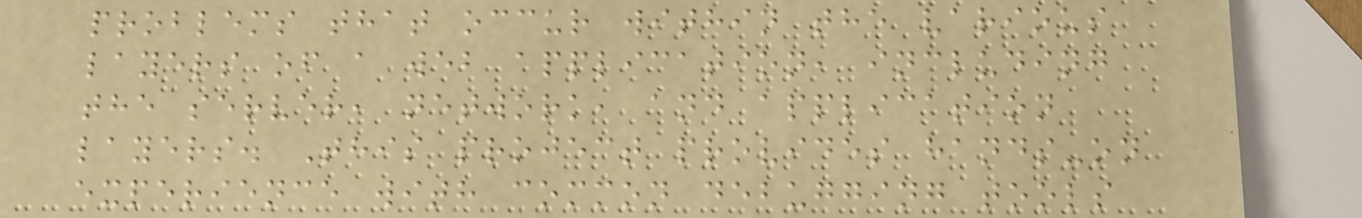problems that occur within the various
layers of a web application, including
the server, network, and application
layers. This project provides hands-on
experience with common debugging tools
